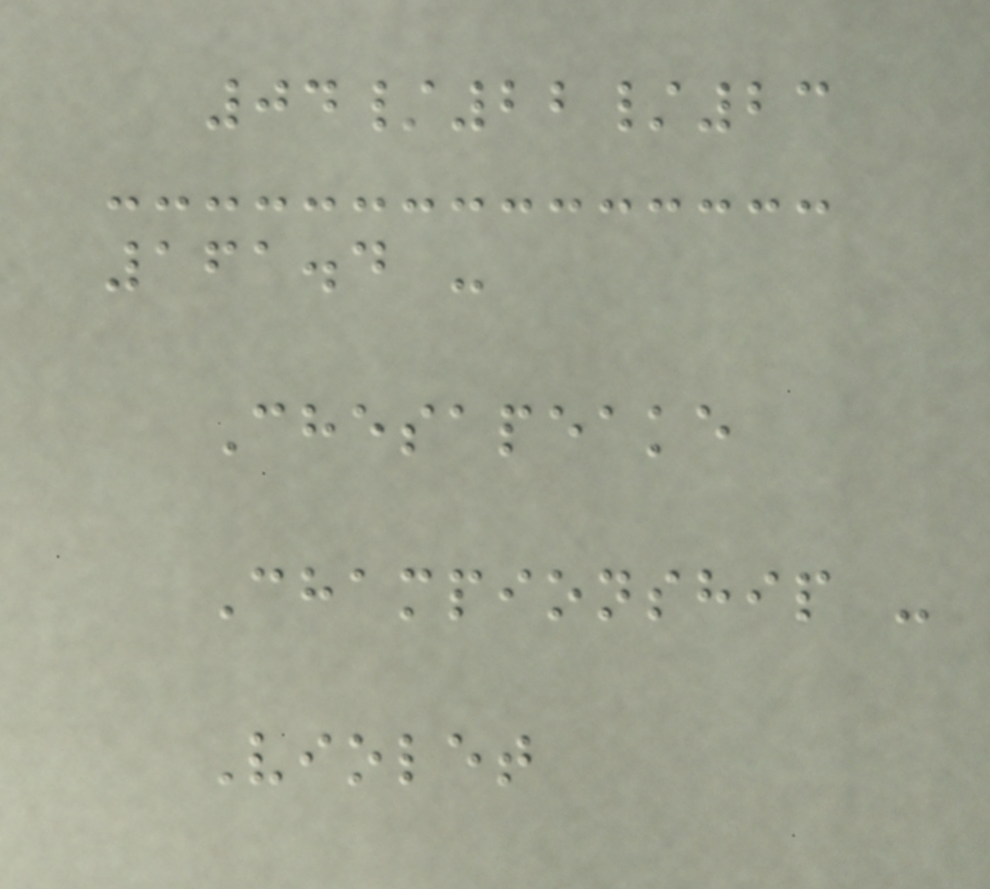04/22/23
161.4 -
Chesapeake
Championship -
Violet
